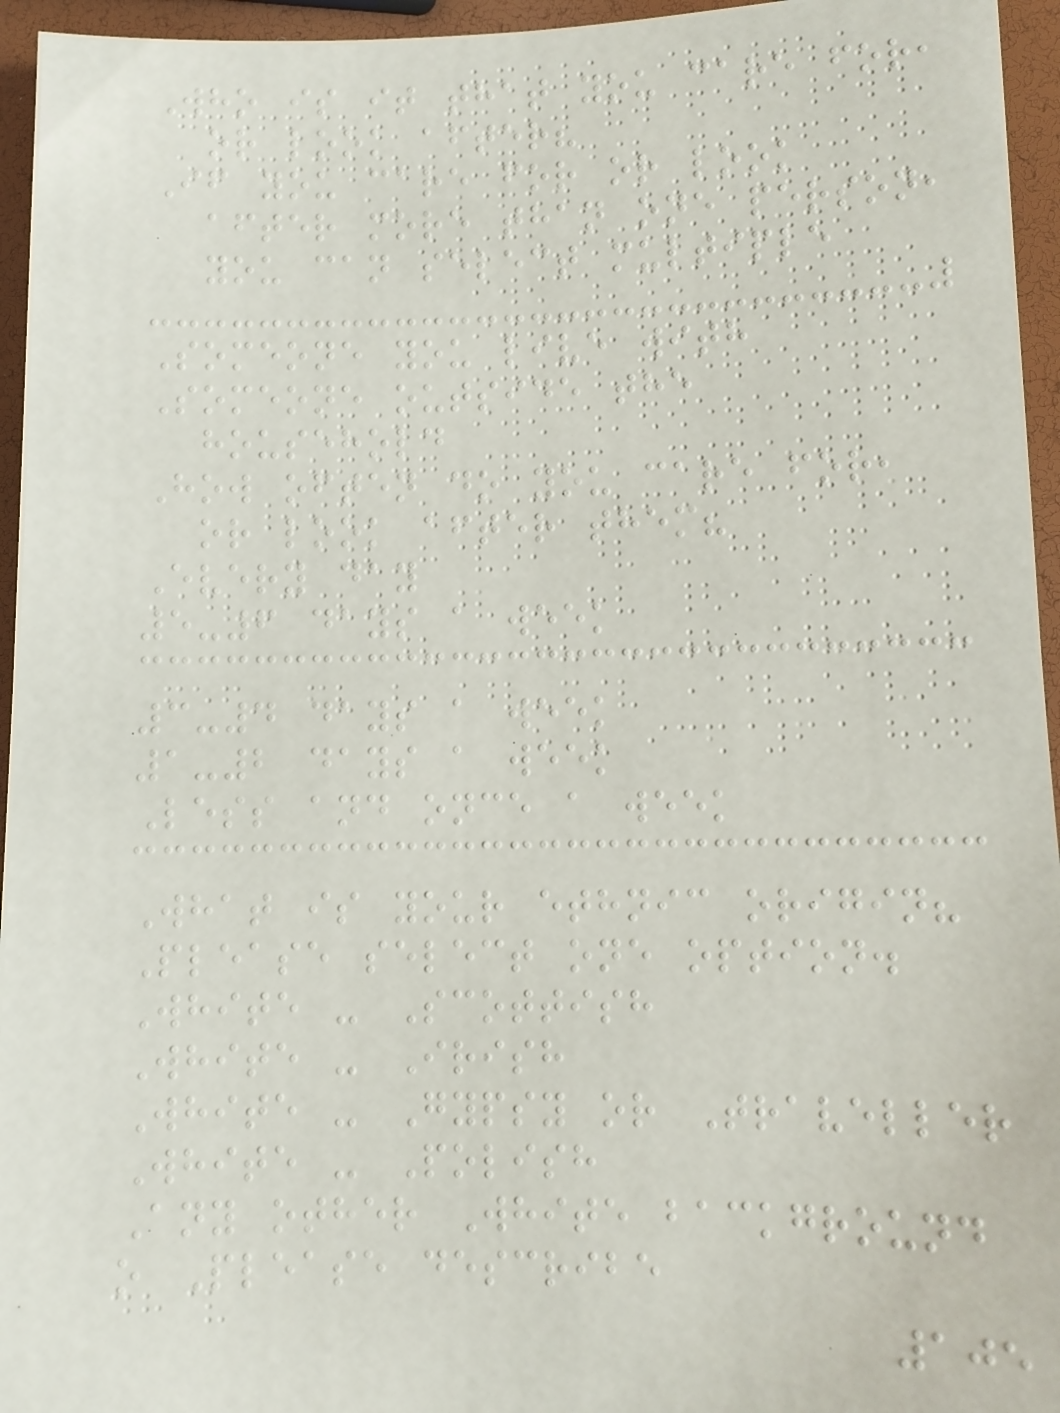Who is it that you care for,
or look after?
If you care for or look
after more than one person,
you can select multiple
Someone you live with
Someone outside the
household
How often do you care for,
or look after them?
Every day
5-6 days a week
3-4 days a week
1-2 days a week
Less and once a week
What is your ethnic origin?
Please select one option.
White - Scottish
White - Irish
White - Gypsy or Traveller
White - Polish
Any other White background
o Please describe
105
